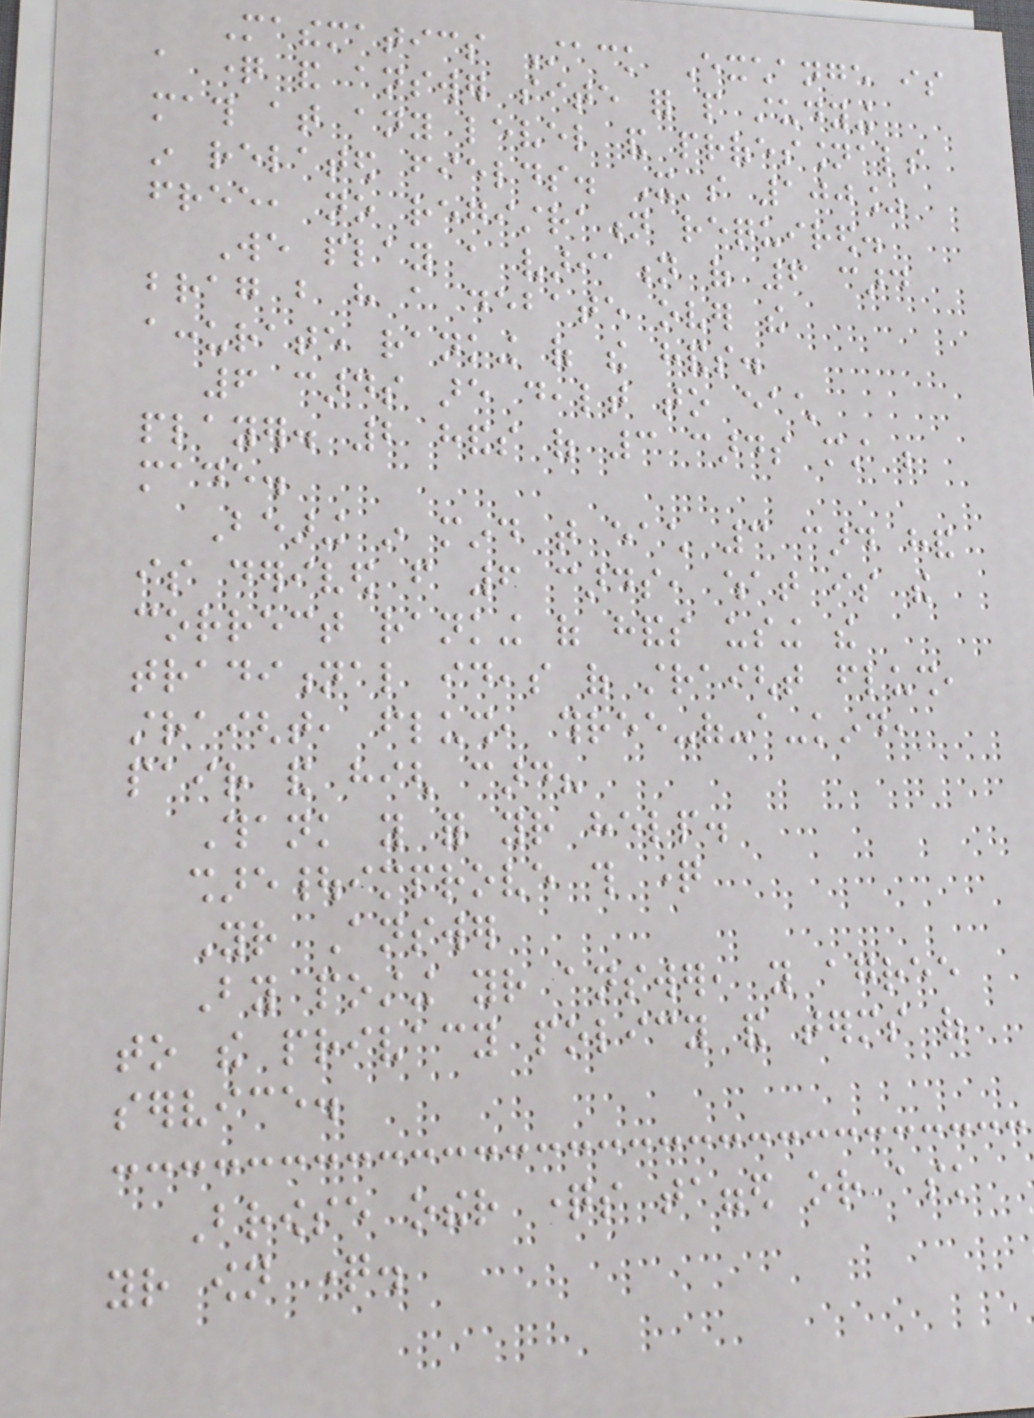Mathematics Stack Exchange is
a question and answer site for people studying
math at any level and professionals
in related fields. It's 100%
free, no registration required.
We play a variation of 6 card
brag but have a debate over the
accurate ranking of the hands.
6 cards are dealt to each
player. 2 hands of 3 cards must be
made.
Bearing in mind that each 3 card hand
is derived from 6 cards, what is the
correct ranking of hands using the
traditional ideas of straight flush,
straight, flush, three-of-a-kind,
pair and high card?
Thank you for your help.
share|improve this question
Your Answer
By posting your answer, you agree
to the privacy policy and terms of
service.
Browse other questions tagged or ask
your own question.
